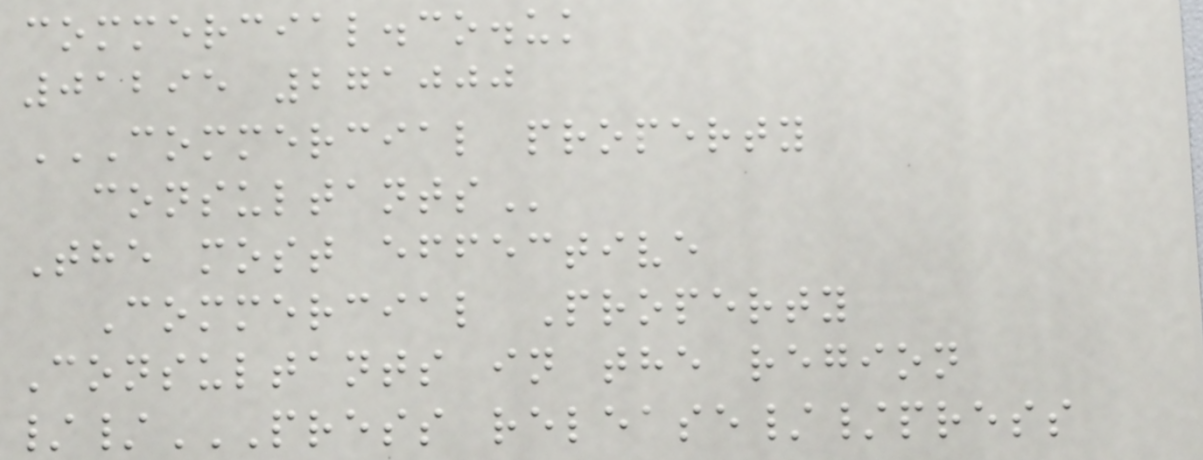commercial.co.uk
01295 271000
COMMERCIAL PROPERTY
CONSULTANTS
The most effective
Commercial Property
Consultants in the region
//PRESS RELEASE//PRESS
